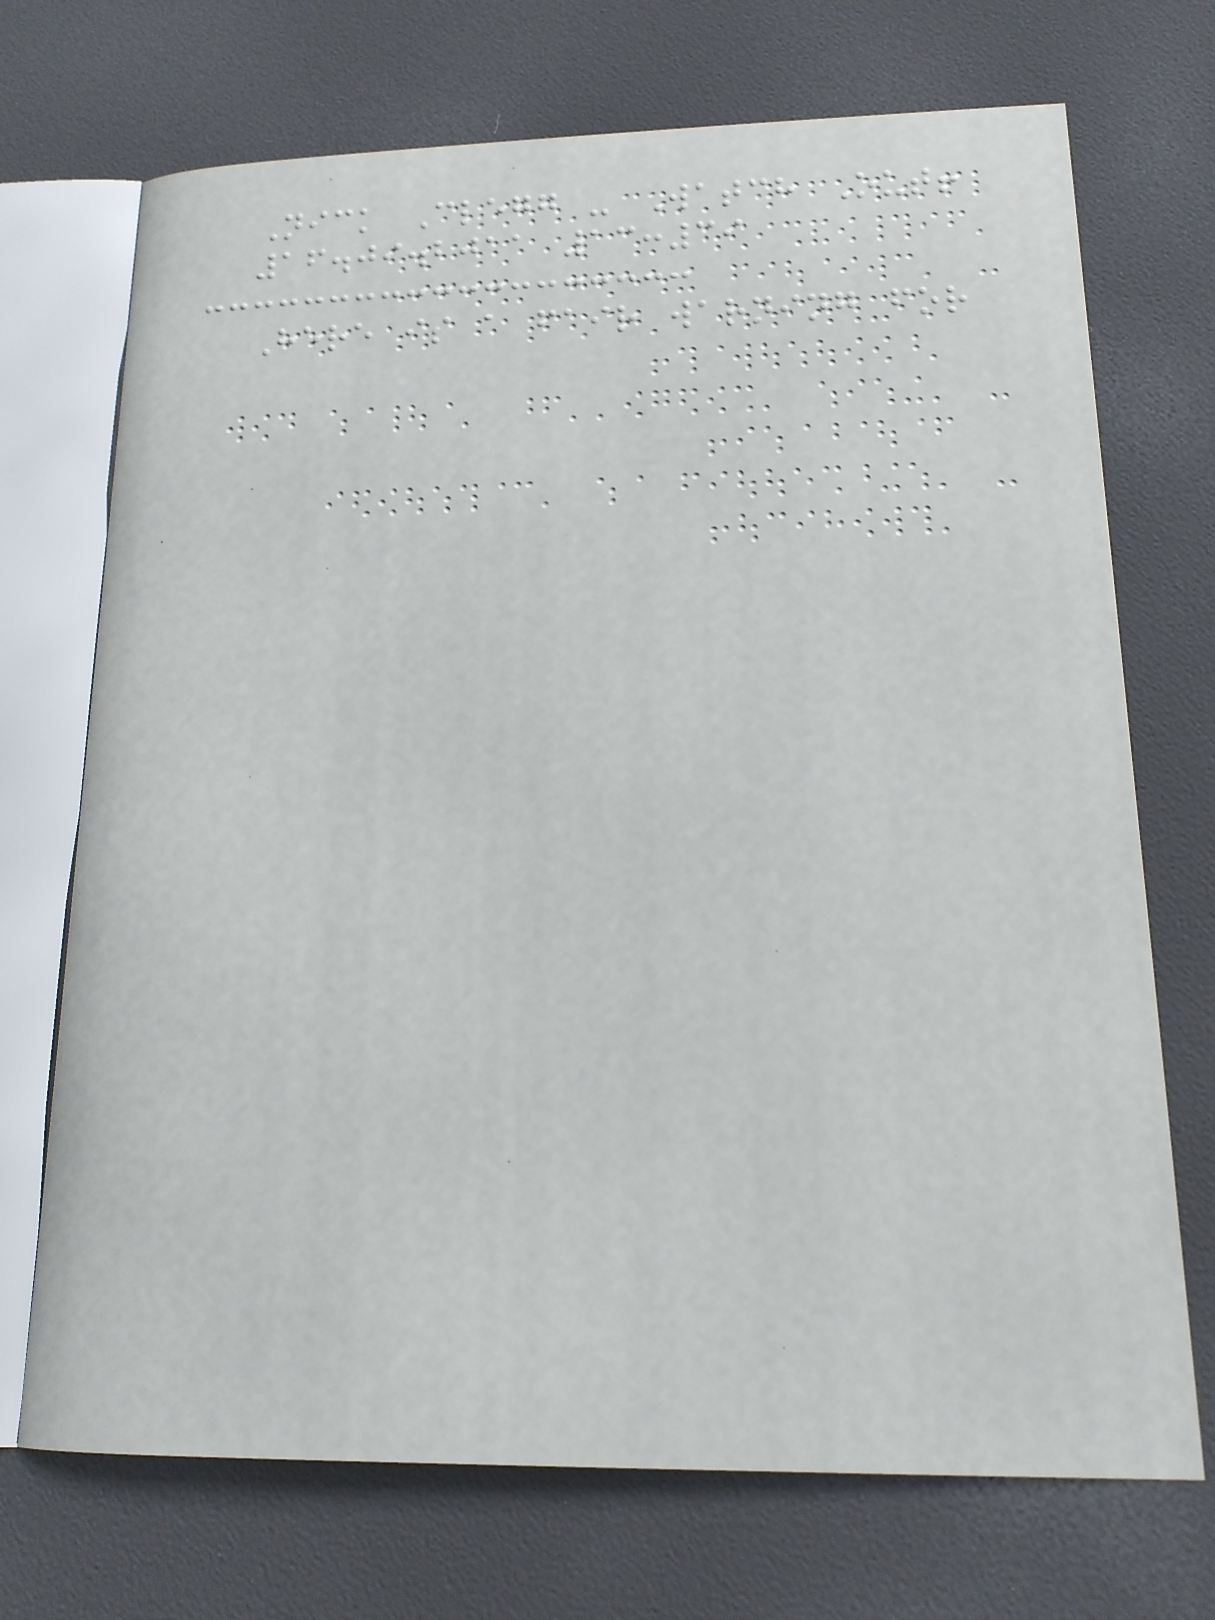Nick Clegg - Watch Out!
16.09.2011 13:39
Here is a fair warning for
